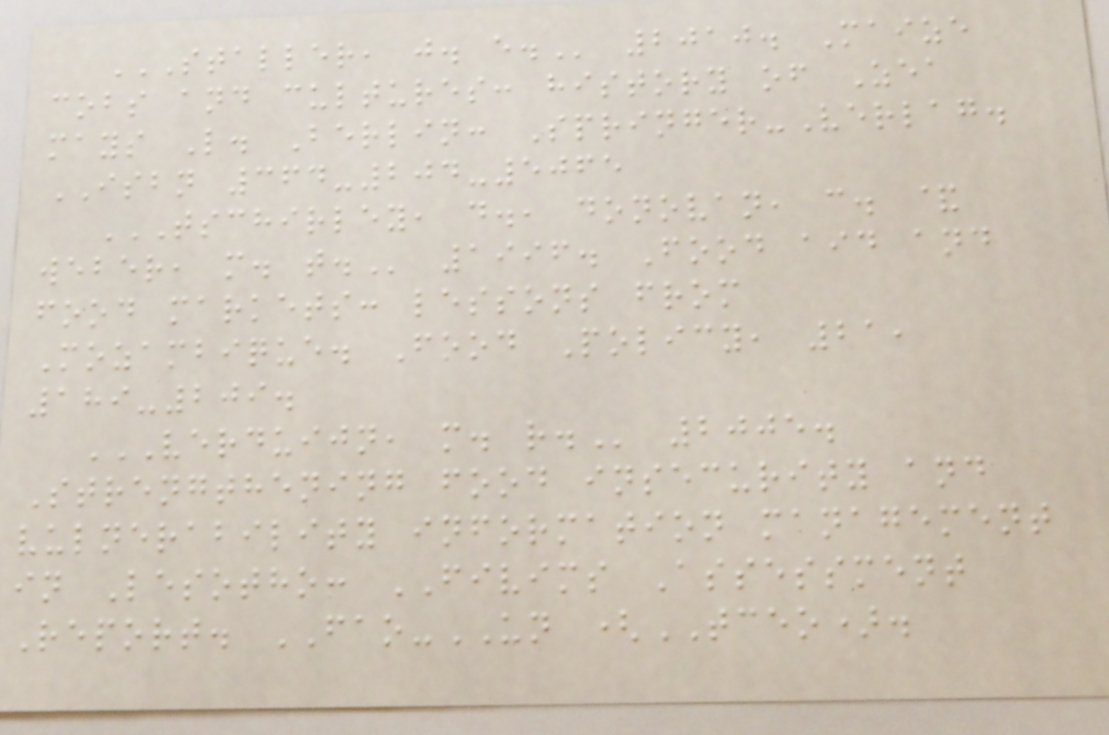STALLER, J. E. 2010. Maize
cobs and cultures: history of Zea
mays L. Berlin: Springer-Verlag.
ISBN 364-204-5065
TSCHIRLEY, D., DONOVAN, C. &
WEBER, M. T. 1996. Food aid and
food markets: lessons from
Mozambique. Food Policy, 21,
189-209.
VERDUIJN, M. R. 2005.
Strengthening food insecurity and
vulnerability information management
in Lesotho: FIVIMS Assessment
Report. FAO-UN (TCEO).
